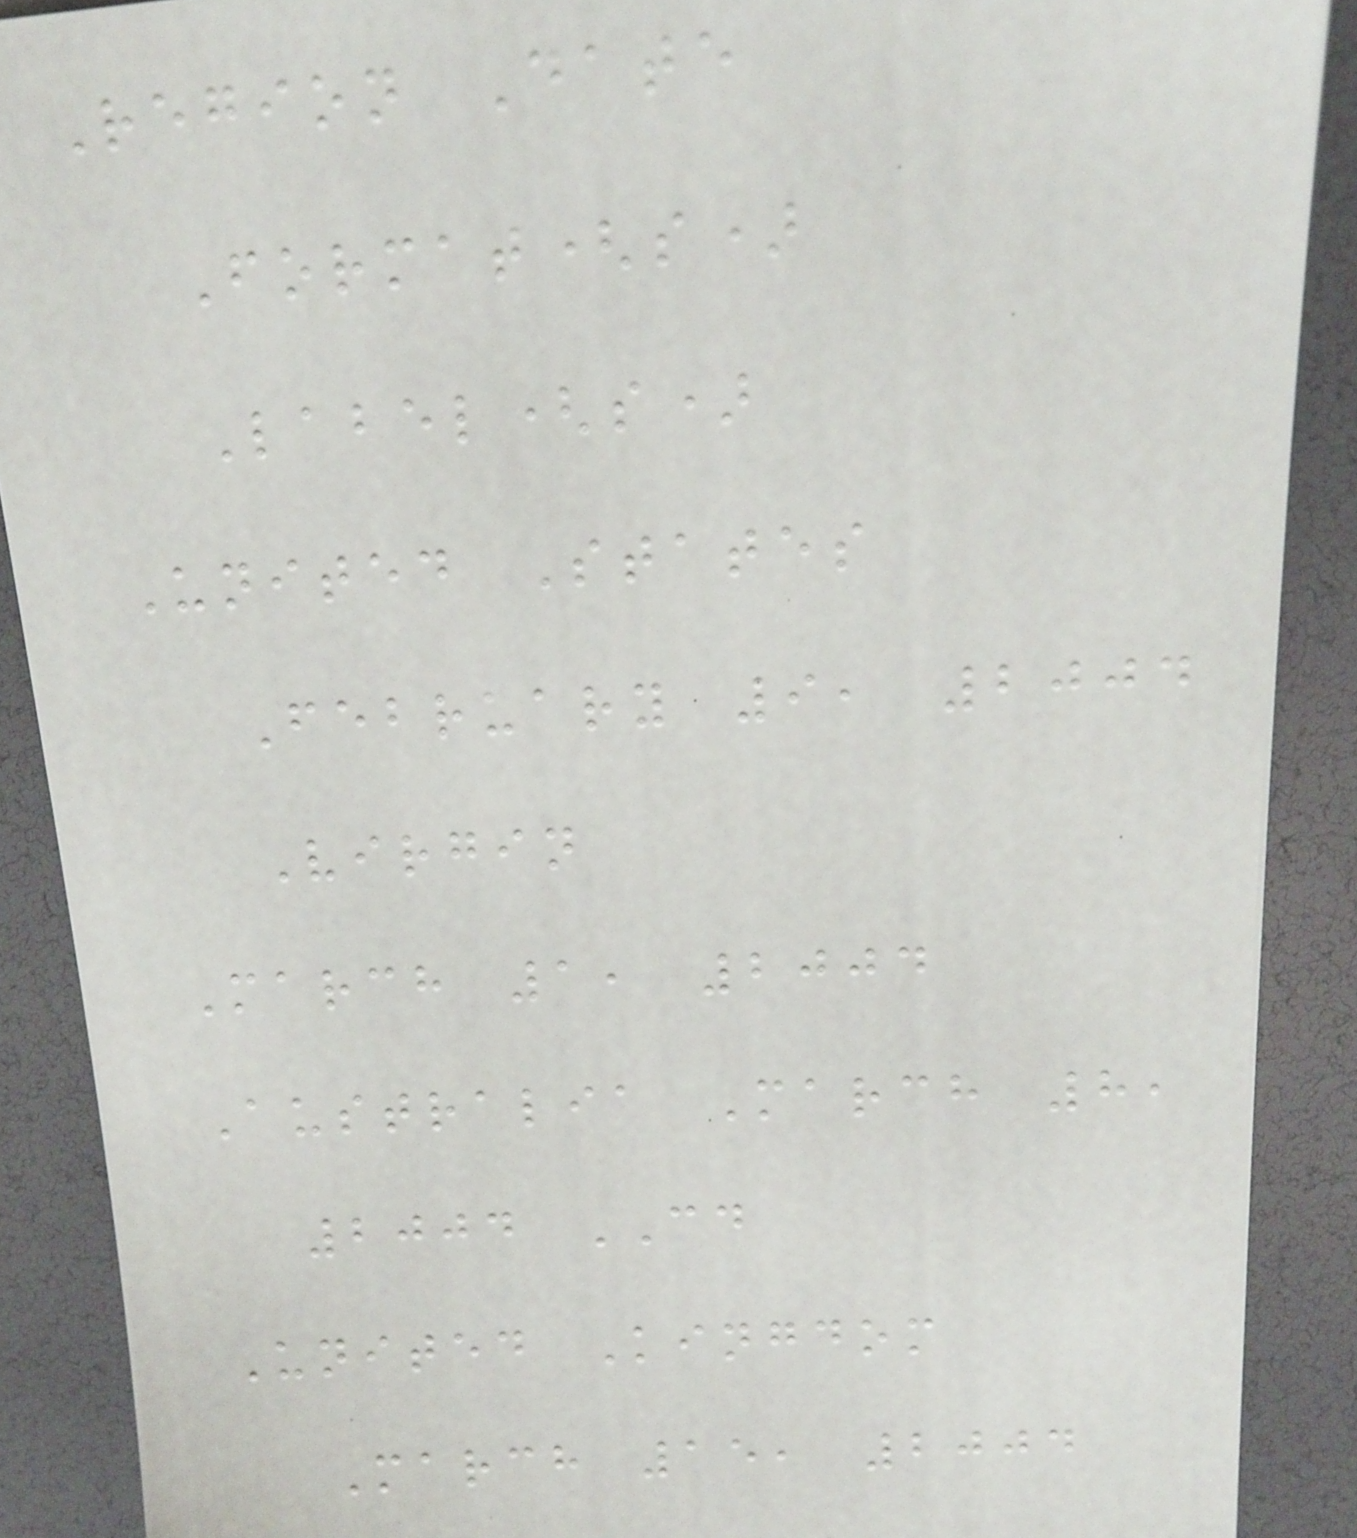Region Date
Format(s)
Label(s)
United States
February 9, 2004
Virgin
March 1, 2004
Australia March 8,
2004 CD
United Kingdom
March 15, 2004
